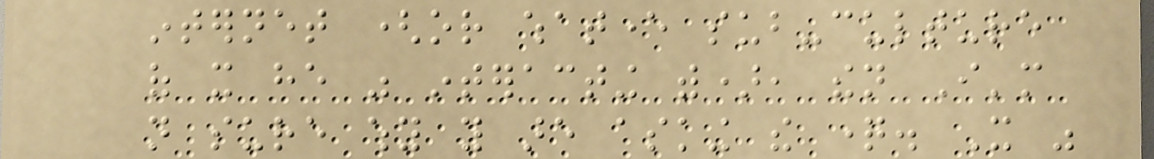internet (or whatever sub-culture
of it he was interacting with), then I'm
not sure why you are asking the question. It was
